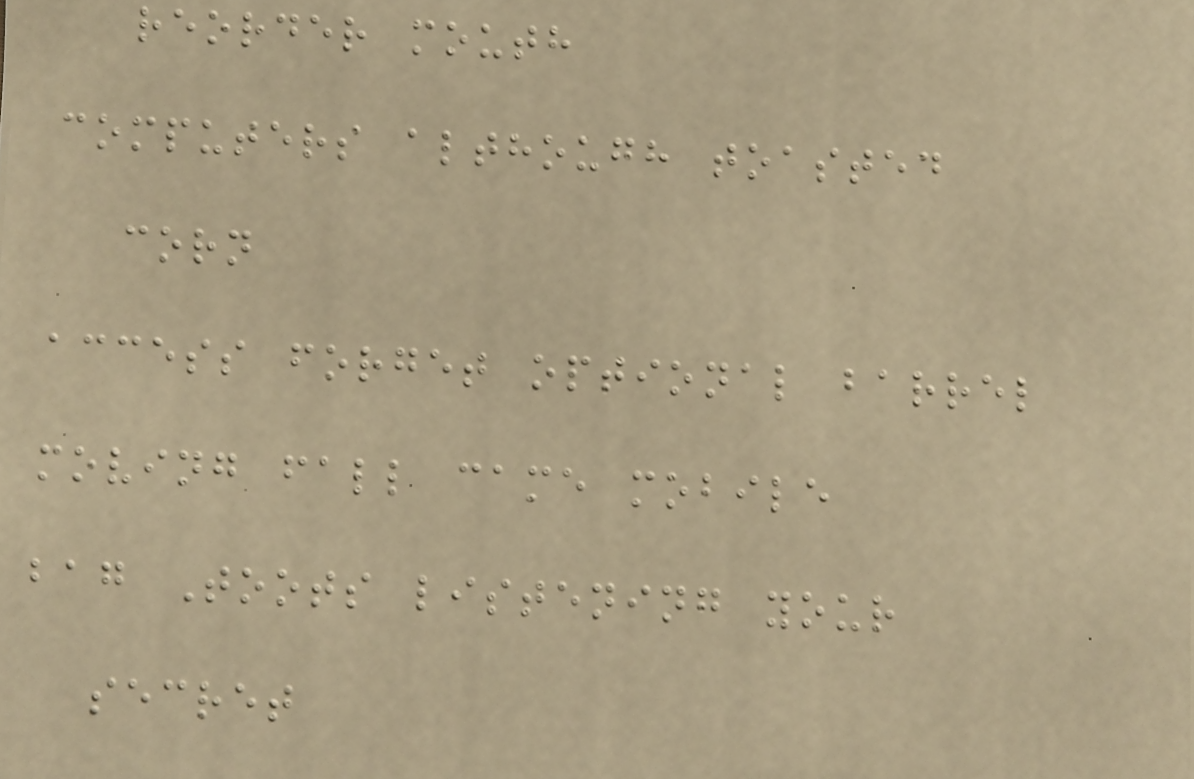reorder mouth
computers although toasted
corn
access forget optional barrel
moving fall came mobile
bag Toots listening your
secret
